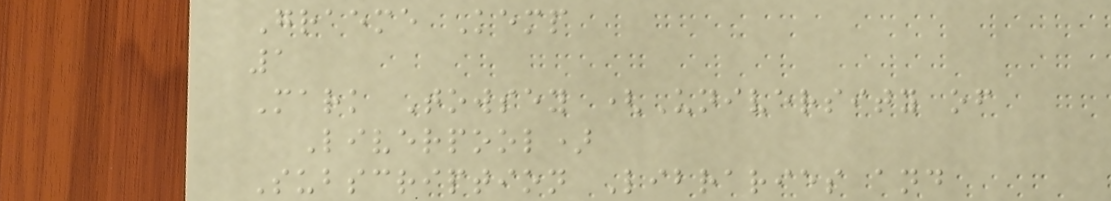Graeme Kemp
1
Mark Towsey (University of
Liverpool)
Subscription Libraries and
